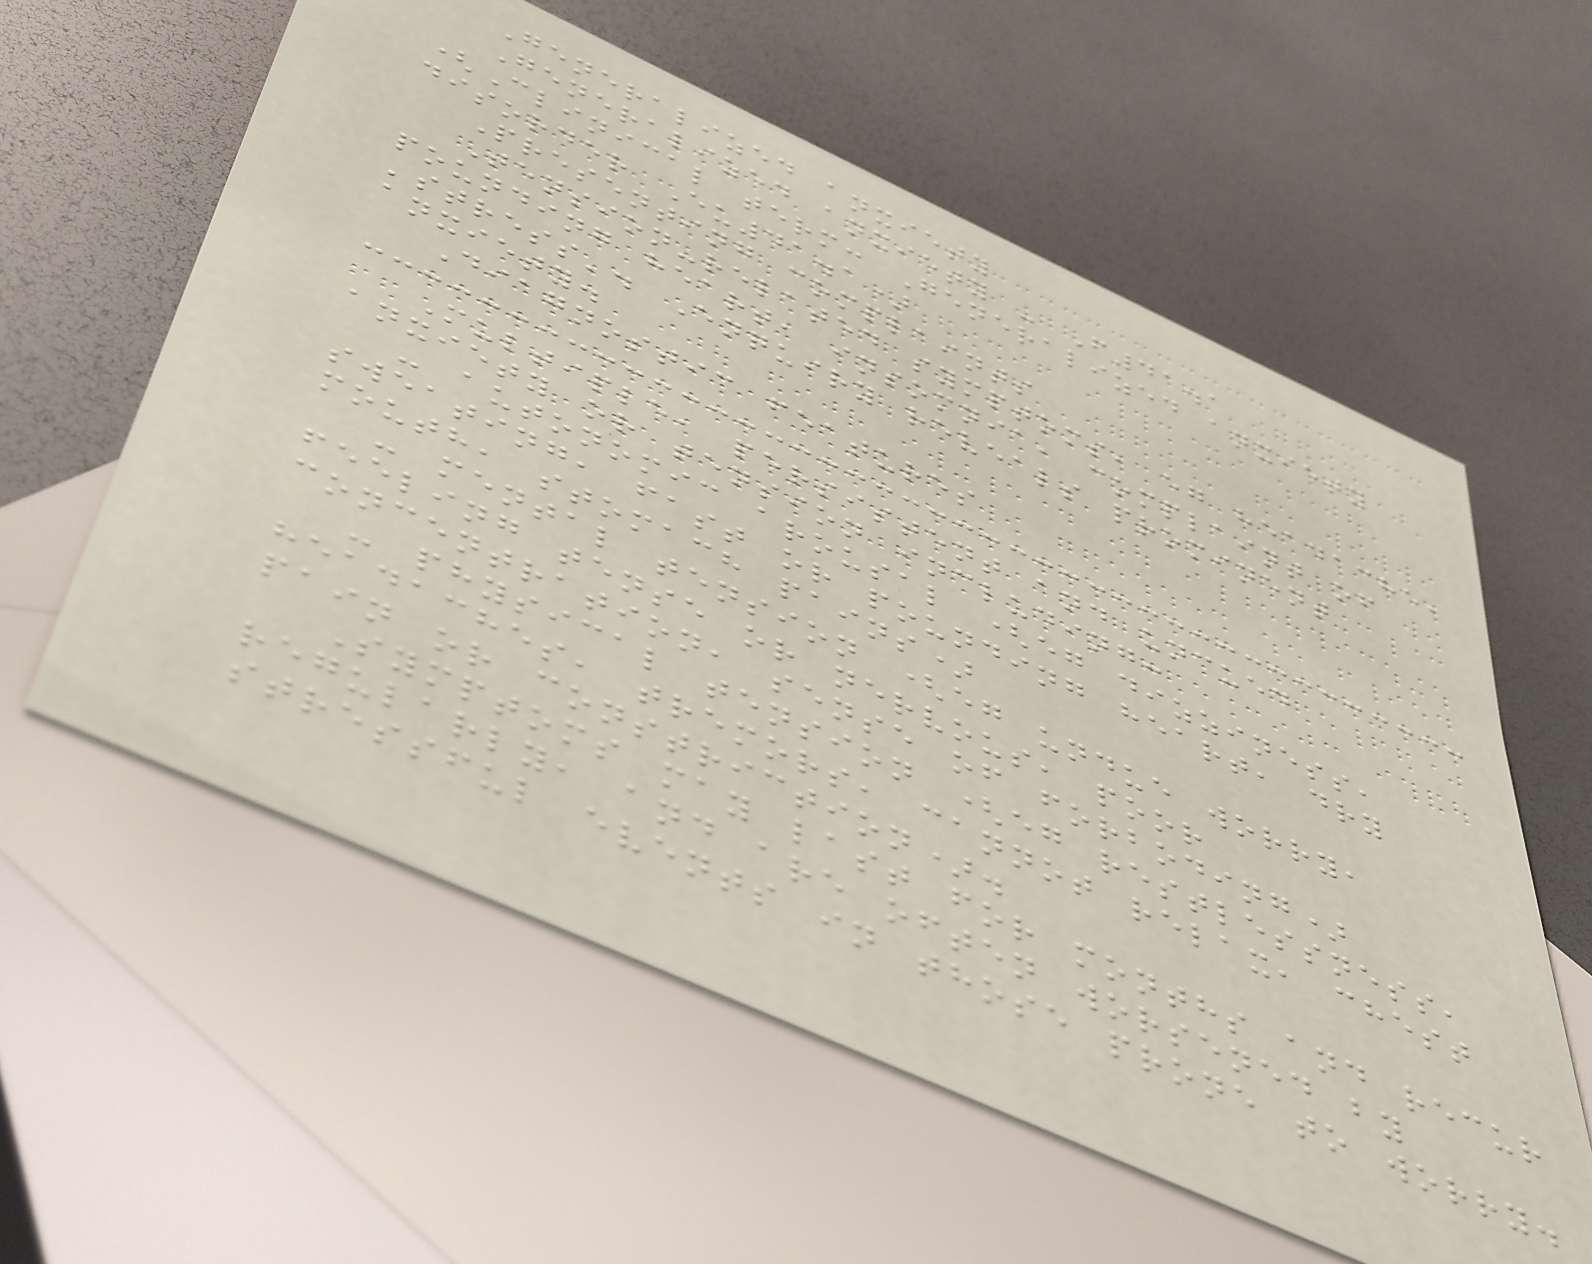Generalized anxiety
Generalized anxiety - F41.1
(Clinical term: Generalized anxiety
disorder Eu41.1)
Presenting complaints
Tension-related symptoms, eg headache,
pounding heart, insomnia, complaint of
'stress'. Enquiry reveals prominent
anxiety.
Diagnostic features
Multiple, persistent and uncued
anxiety or tension including:
- autonomic arousal (eg dizziness,
sweating, fast or pounding heart, dry
mouth, stomach pains)
- mental tension (eg undue worry,
feeling tense or nervous, poor
concentration, sense of forboding)
- physical tension (eg restlessness,
headaches, tremors, cannot relax, chest
pain or constriction).
Symptoms may last for months and recur
regularly, and are often worsened by
stressful events in those prone to worry.
